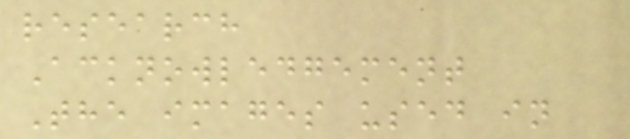research
Acknowledgement
The images used in
